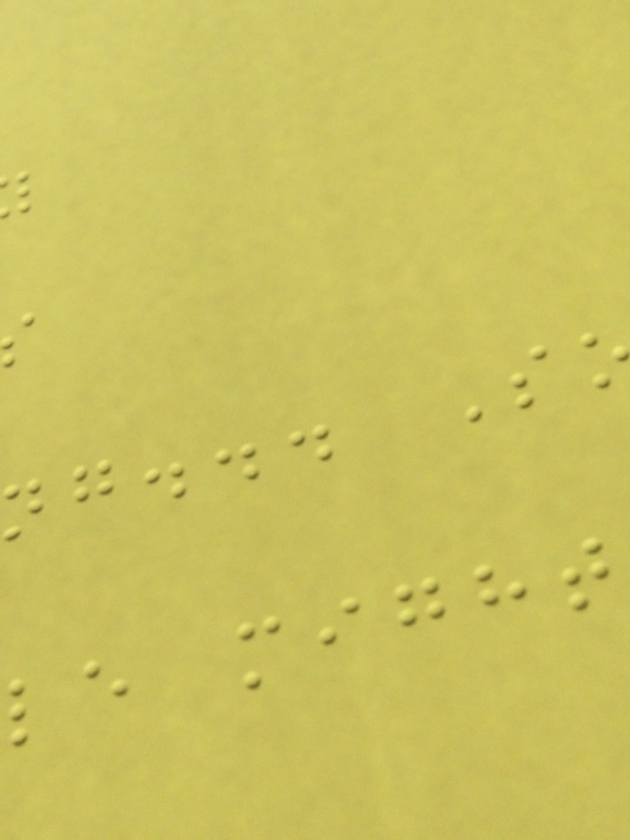ng... S
le might
